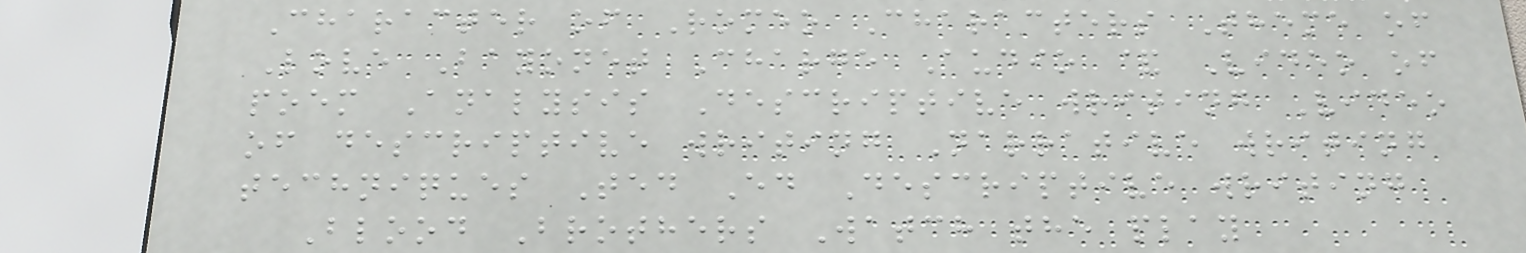Character of Romeo Characters Theme of
Love Bayonet Charge Audio & Video of
poem Analysis Descriptive writing Video
of descriptive writing Narrative writing
techniques Ted Ed Descriptive writing
Blood Brothers Watch the play
